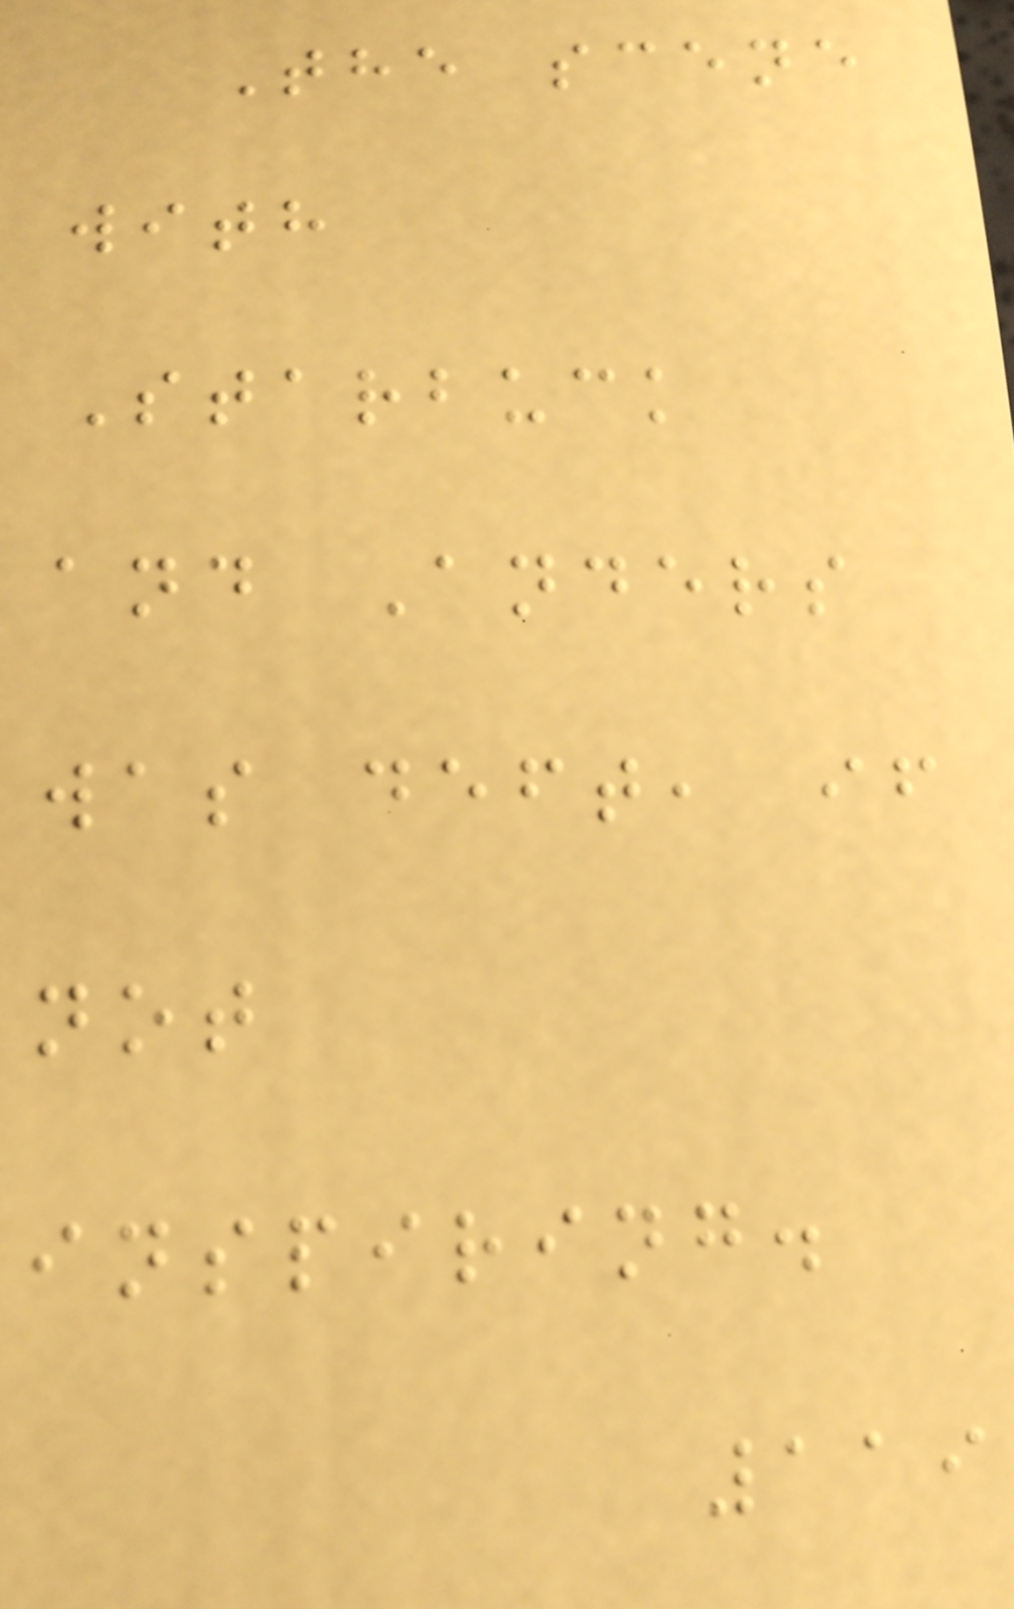The scene
with
Starbuck
and Anders
was deft, if
not
inspiring.
119
